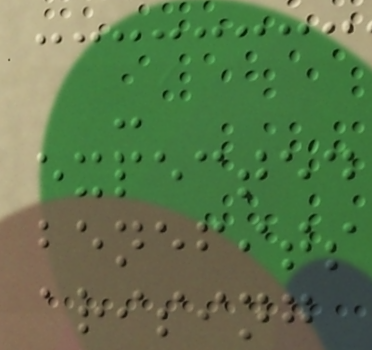-
expected
benefits
arising
